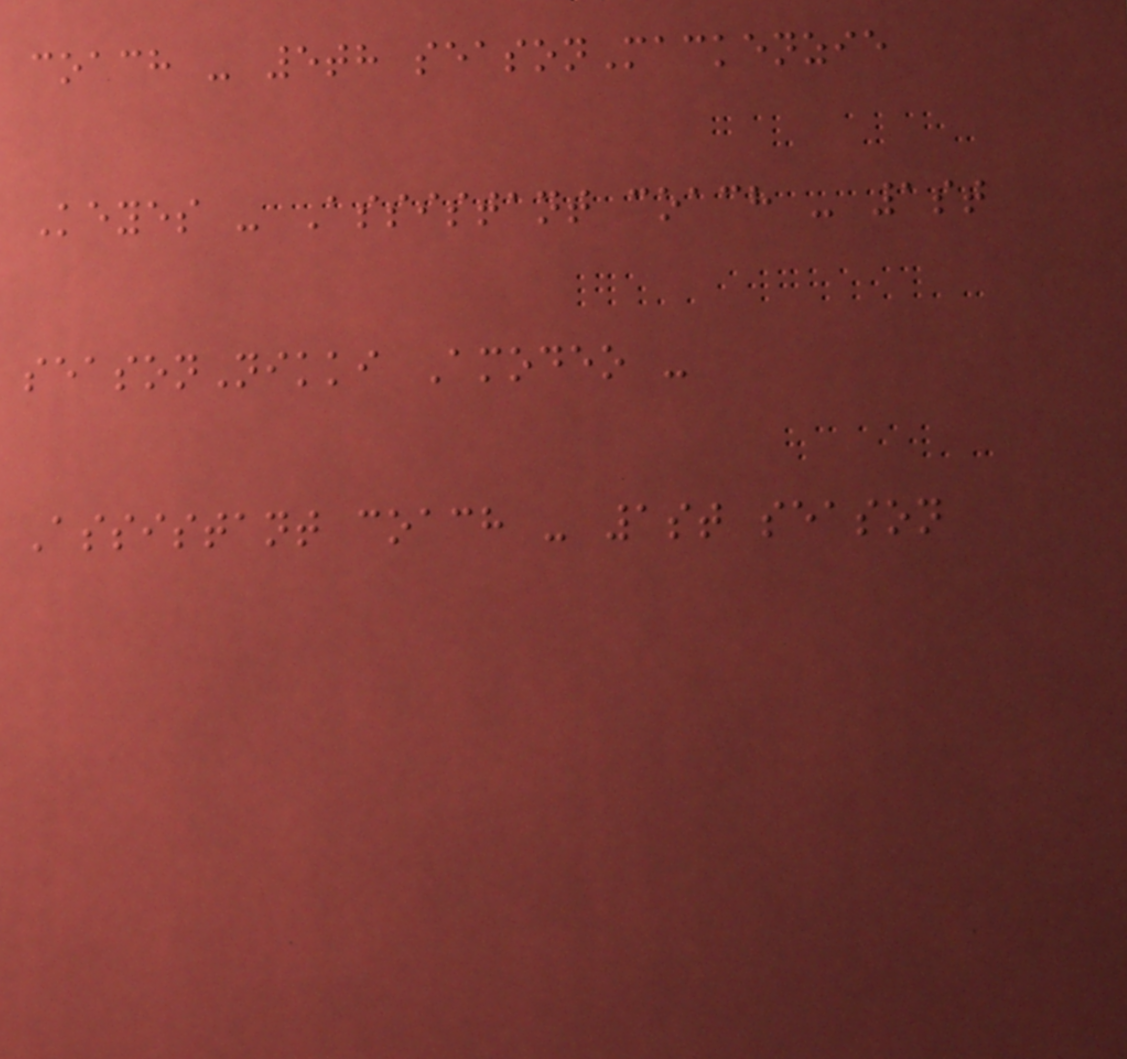coach - 5th seasonMackenzie
Keyes - Assistant coach - 1st
seasonNikki Amodeo -
Assistant coach - 1st season
